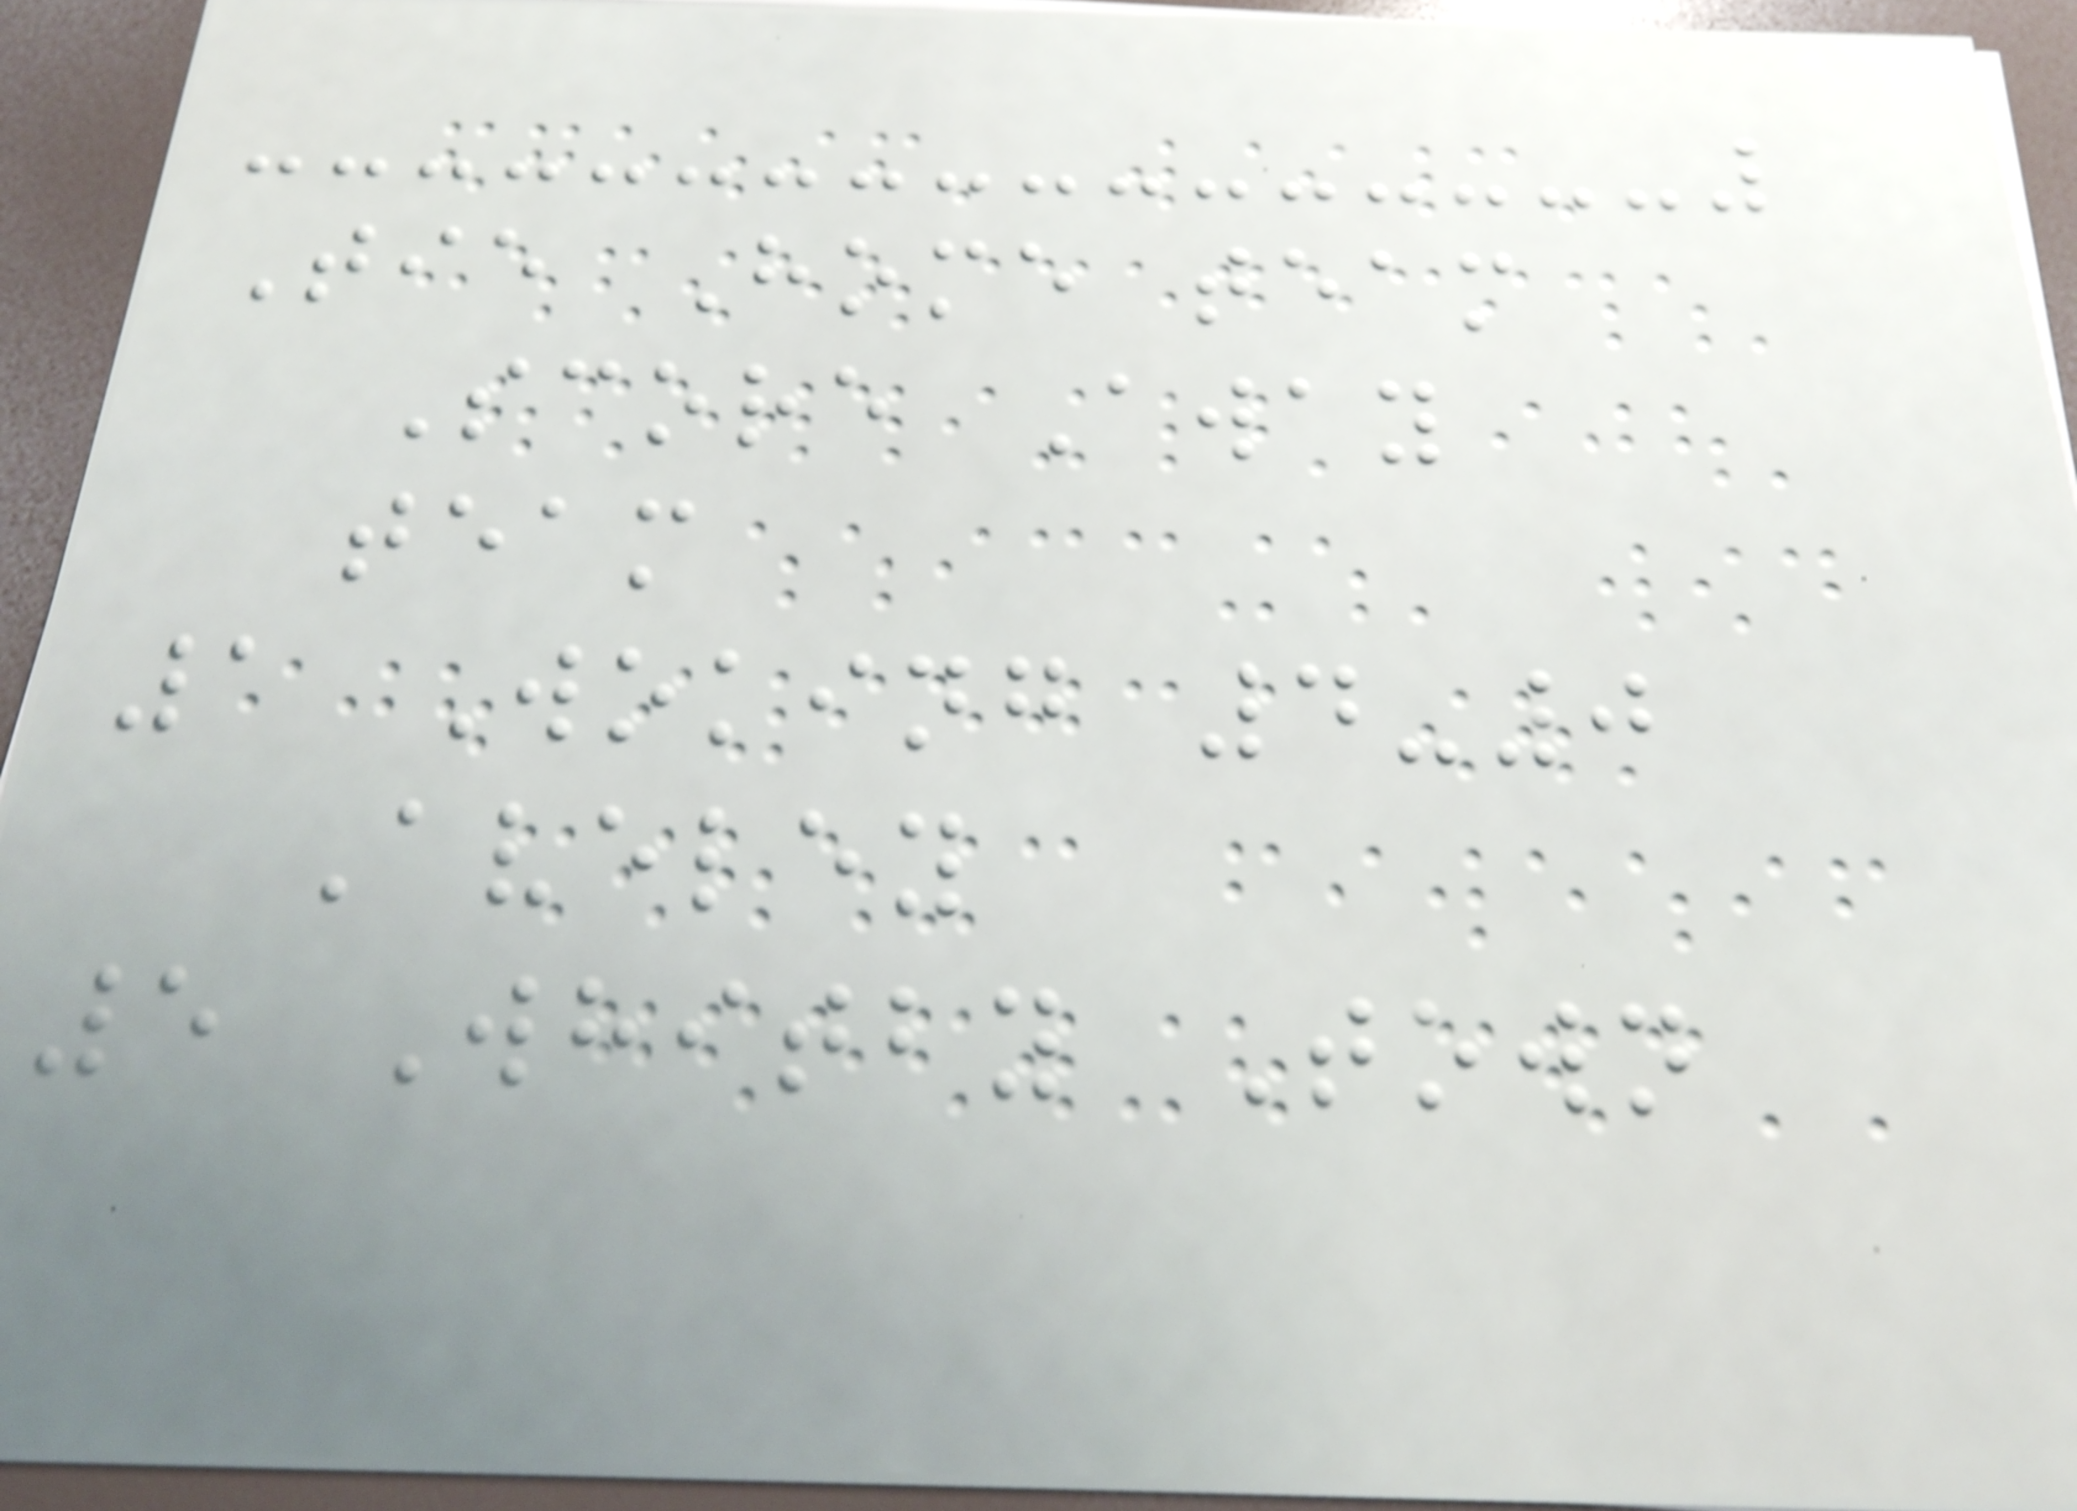Tie Home team
Score Away
team
1 Woking 4-0
Aveley
5 Whitby Town
